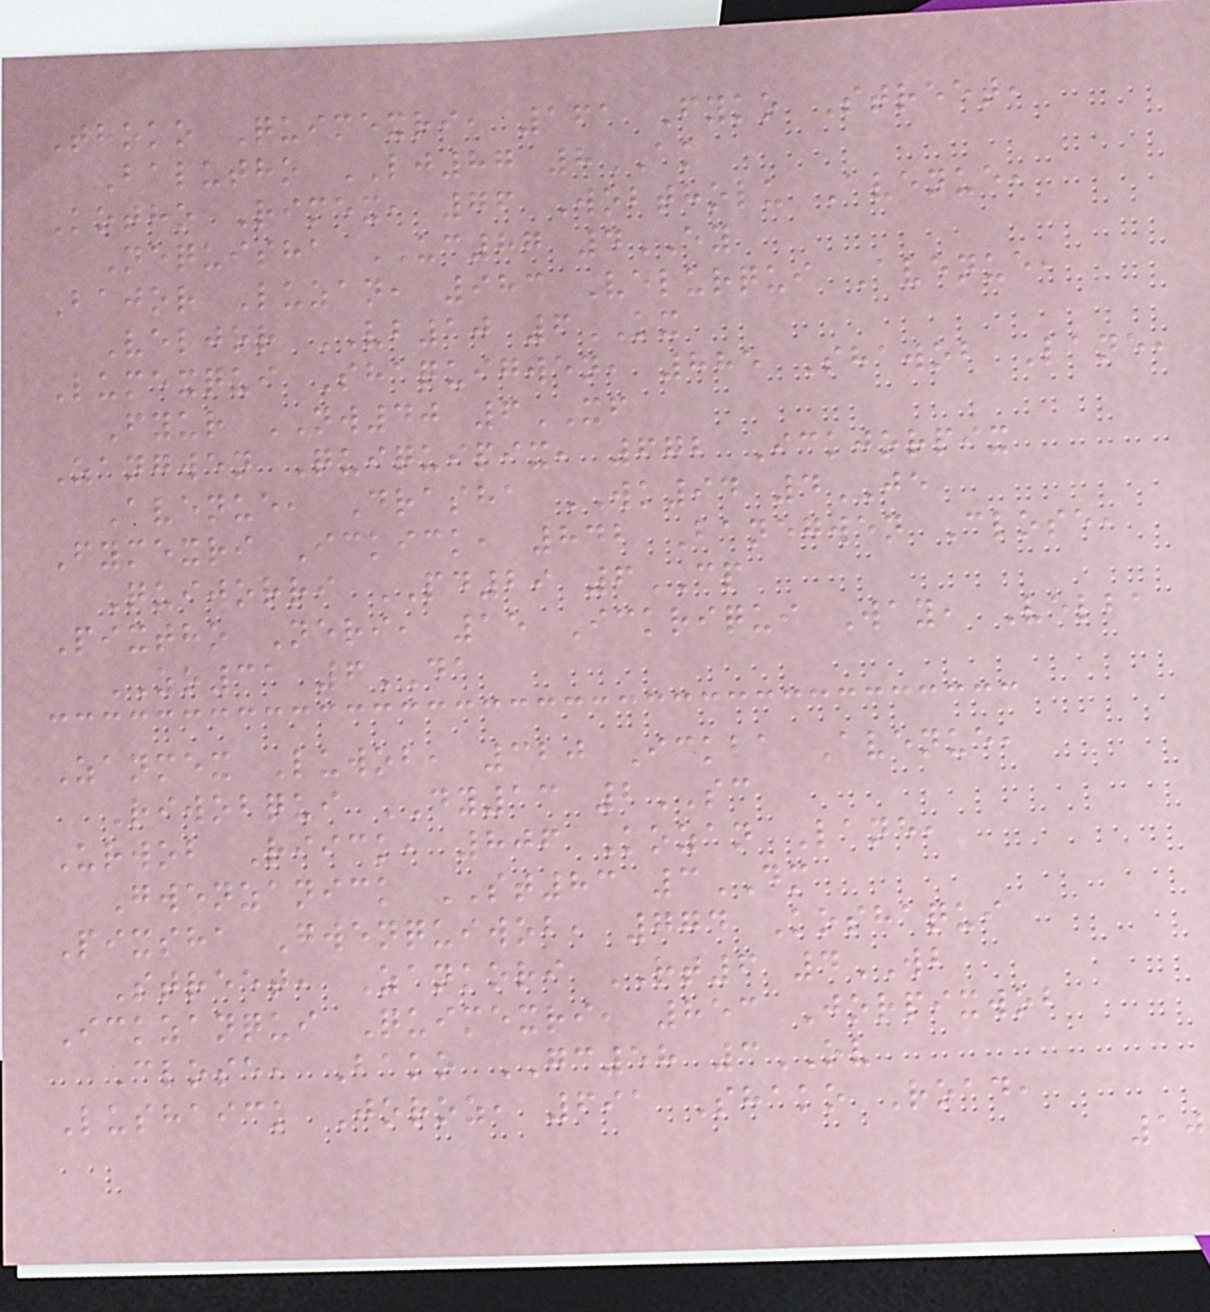Thoko Quimexri, 161 Fyko Street,
Balutho LJ87 8AK
Kotho Rimex, 76 Wobtholu Avenue,
Nequisha UC87 4EY
Bajor Luzan, 983 Velurqui Avenue,
Veljor VB10 6KX
Lumexqui Shaquigwen, 885 Shawob Lane,
Fyur NW40 6XF
Zangwen Quiquipix, 672 Ickjorpix
Avenue, Drasha WK94 4JE
Fymexri Ickick, 842 Banegwen Close,
Quijorri PD29 6CP
Pixtho Neri, 15 Ickriqui Way, Velba
ZO31 6DA
Zanmex Luwob, 320 Ickba Avenue,
Riwobqui DY13 2SC
Urwob Riick, 806 Kozan Lane,
Gwenzanick ST83 3DM
Pixsha Gwenquiwob, 774 Koshaqui
Street, Zankori RT6 4WB
Ickzanqui Quimexri, 853 Jorpixwob
Close, Bako GC58 3OV
Lushaick Joroz, 691 Shako Road,
10
